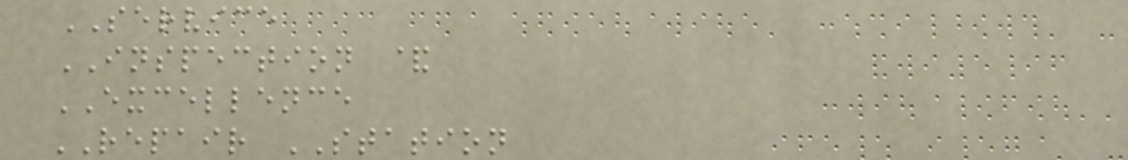SERVICE
INSPECTION &
EXCELLENCE
REPAIR STATION
